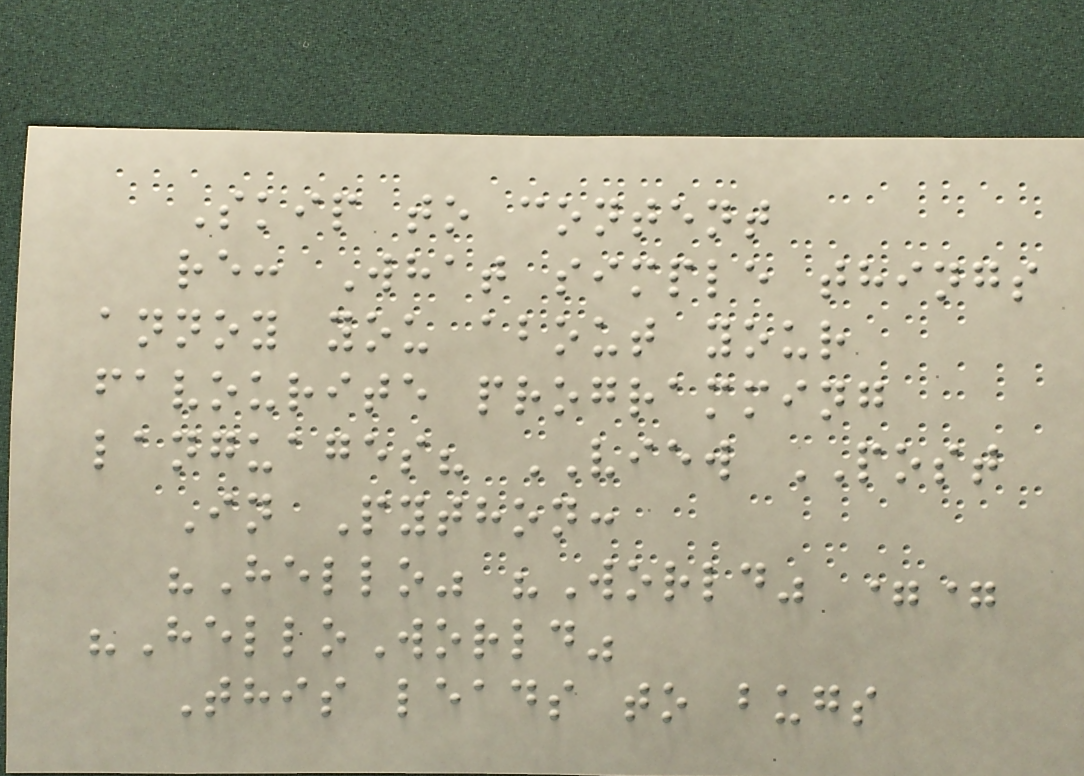Skip to content
re: What simple things
annoy you about your
favourite programming
languages? VIEW POST
In Python:
"Hello" "World" ==
"HelloWorld"
This leads to bugs
